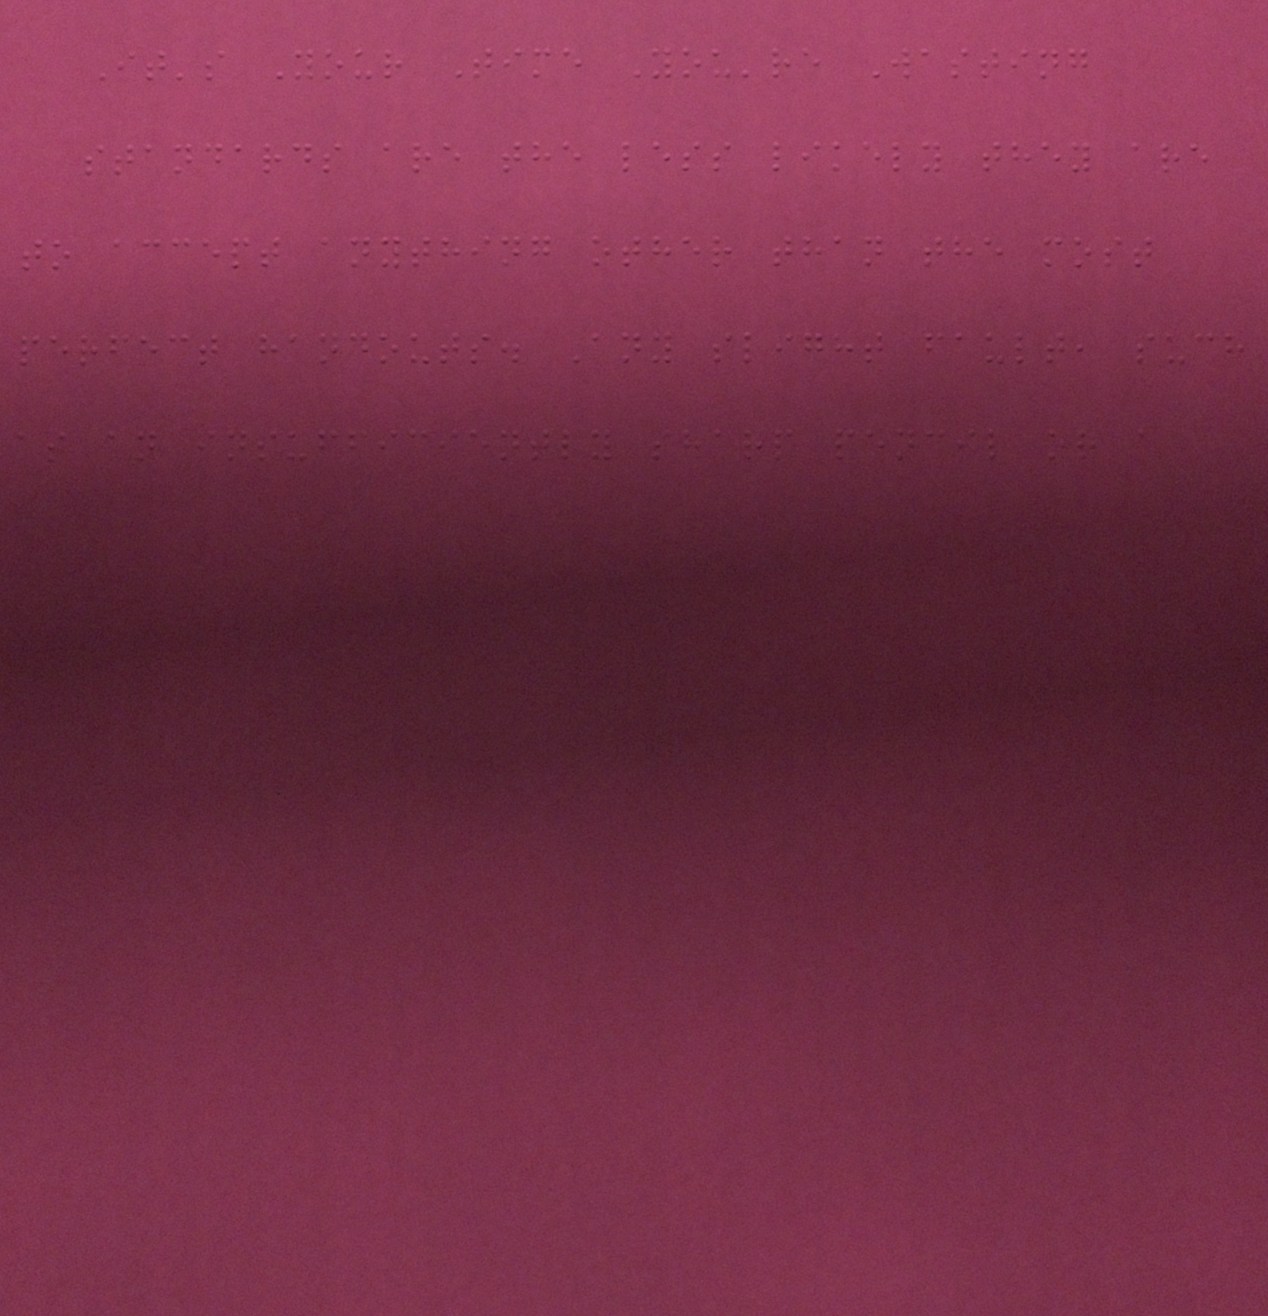It's Your Time You're Wasting
standards are the less likely they are
to accept anything other than the most
perfect handouts. Any slight fault, such
as an insufficiently sharp pencil or a
